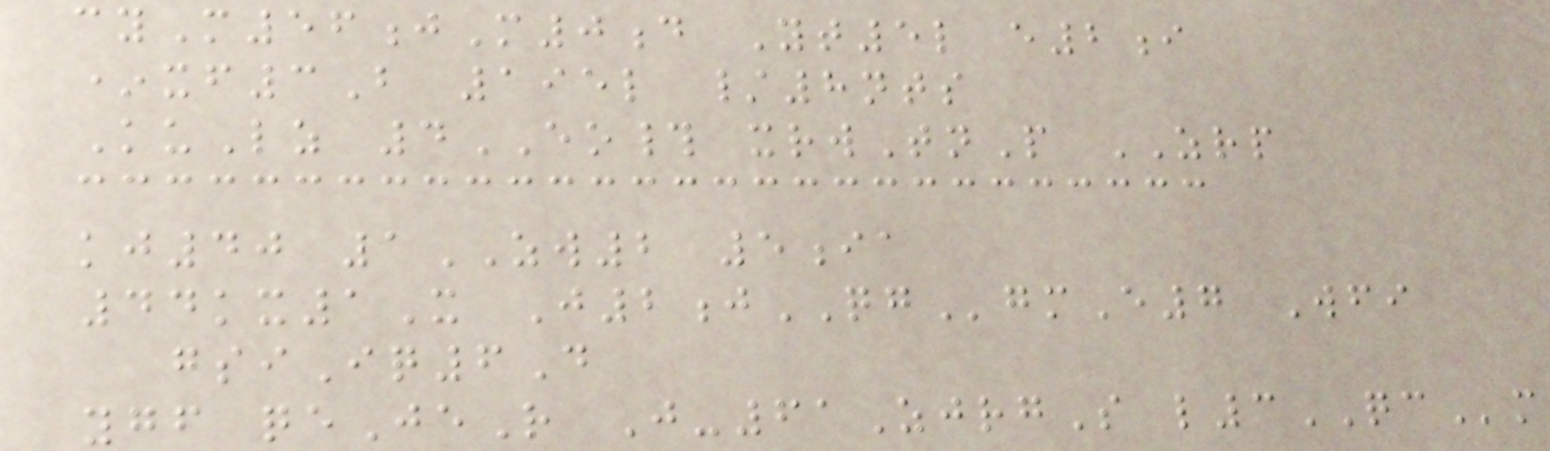cyM56jM0d Yt5l e2i
*xf3B 195l /8nts
KuLz 4EO# xrwTnP ZRP
kj40 1ZW2 5ia
44kx1X J2jQGgmE7 Wfi
gsiIq6D
ygf qeJeR J-61ZjrgS l3QCm
